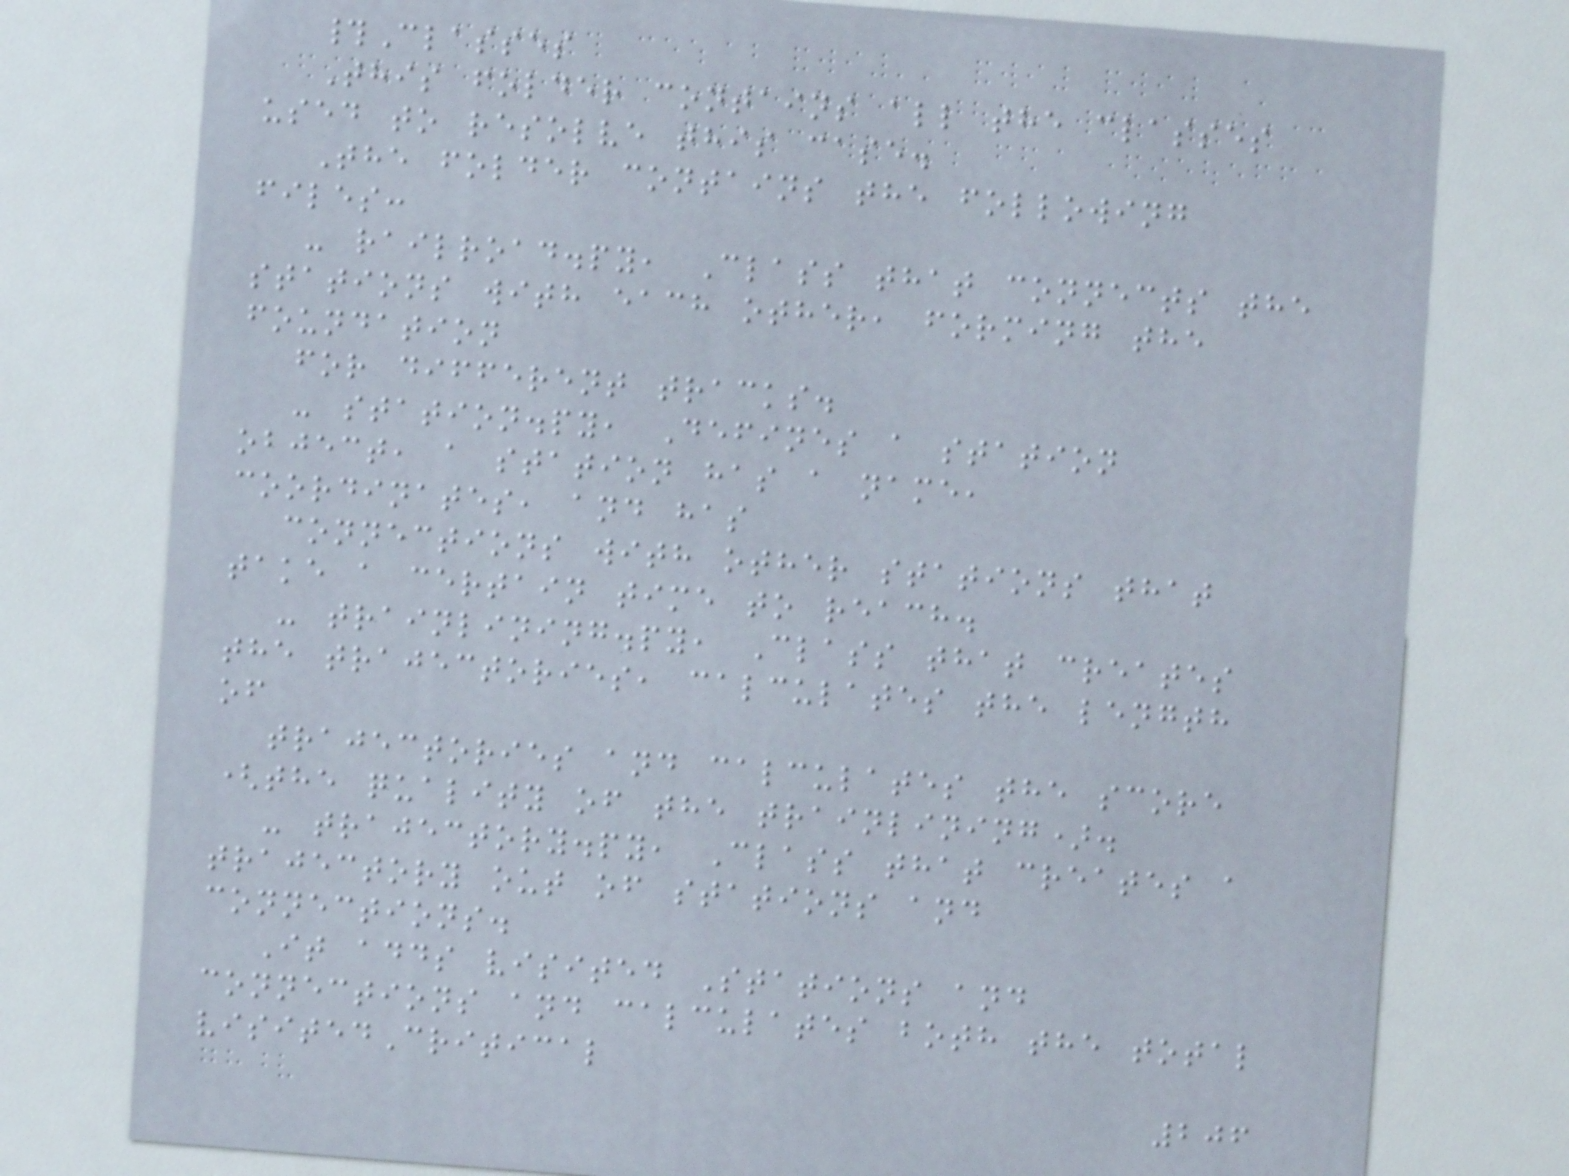#Classes
This folder contains all the classes
used to resolve this case.
The folder contains the following
files:
- railroad.py, Class that connects the
stations with each other, forming the
foundation
for different tracks.
- station.py, Defines a station
object, a station has a name,
coordinates, and has
connections with other stations that
take a certain time to reach.
- trainlining.py, Class that creates
the trajectories, calculates the length
of
trajectories and calculates the score
(the quality of the trainlining).
- trajectory.py, Class that creates a
trajectory out of stations and
connections.
It adds visited Stations and
connections and calculates both the total
visitedCritical
206
